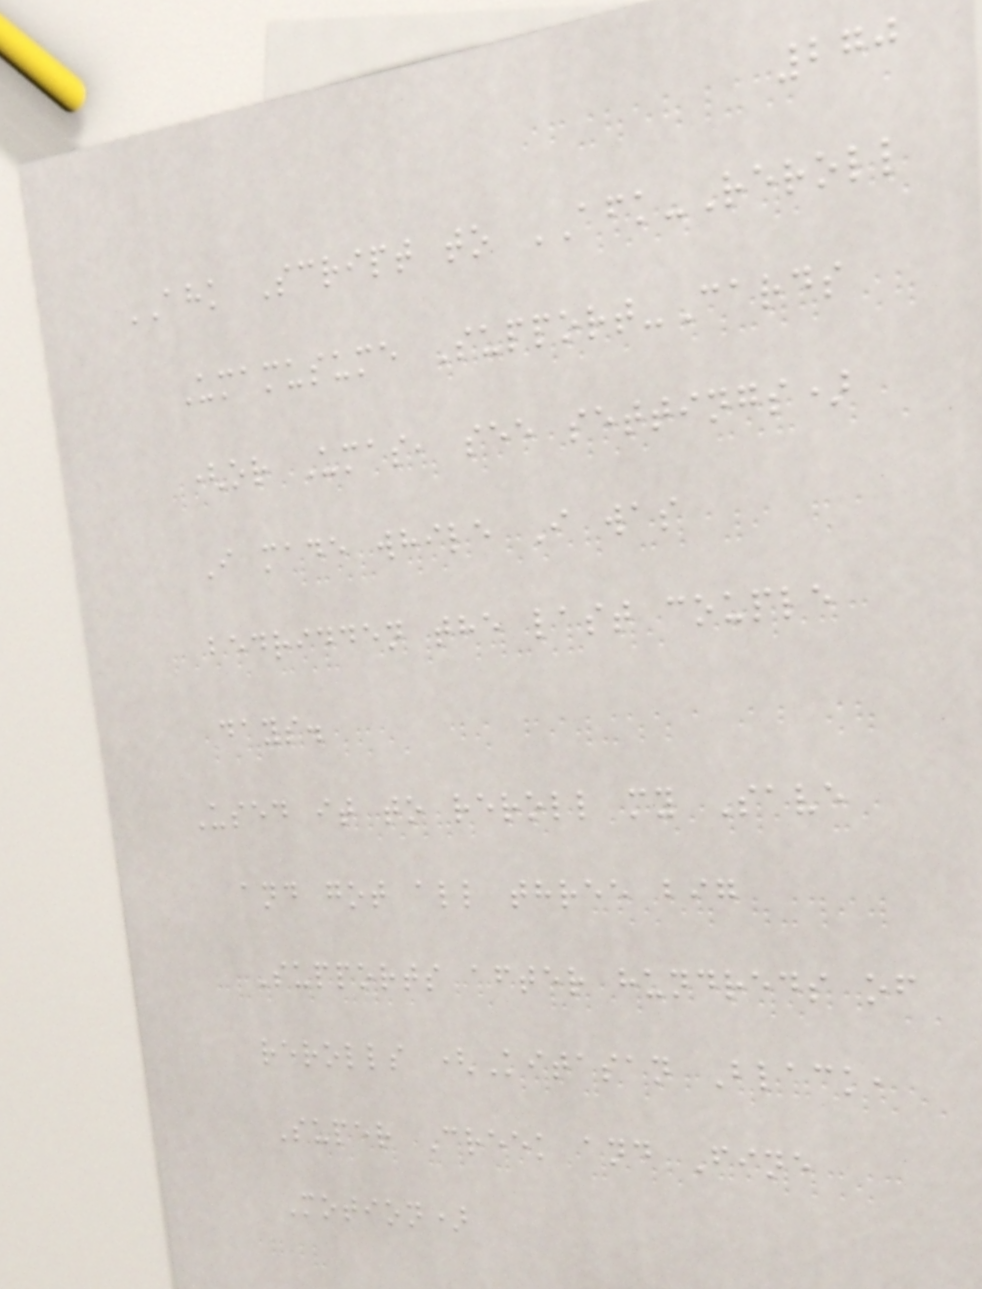270
AHK Script to AFK-Reroll
Umamusume Support-Cards
(or Umas, see settings)
I made while I was
bedridden the last couple
days.
Used it to reroll my Save
and got all three big
Supports after hundreds of
rerolls (Kitasan Black,
Super Creek and Fine
Motion)
